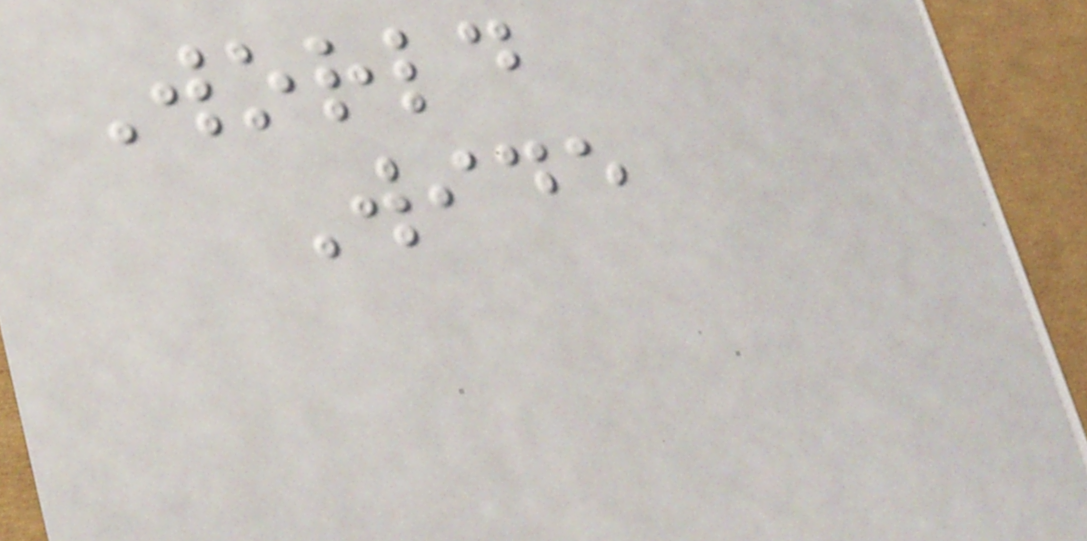World
Wide
